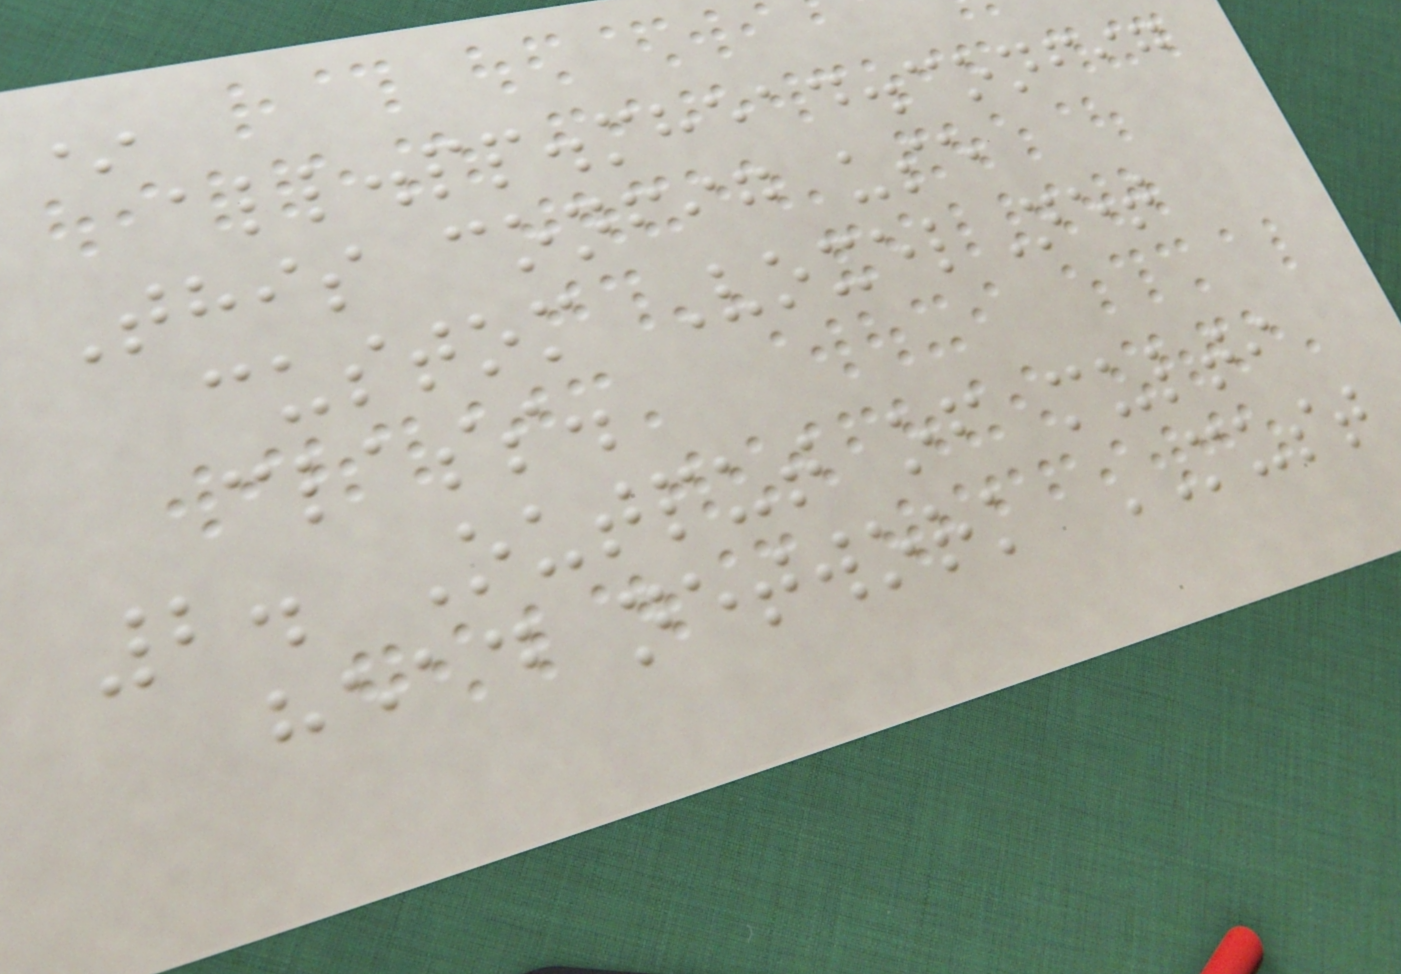*
all.pp.mhead.config
This config use
custom VoxelNet
class.
2. Output of multi
head network MUST
